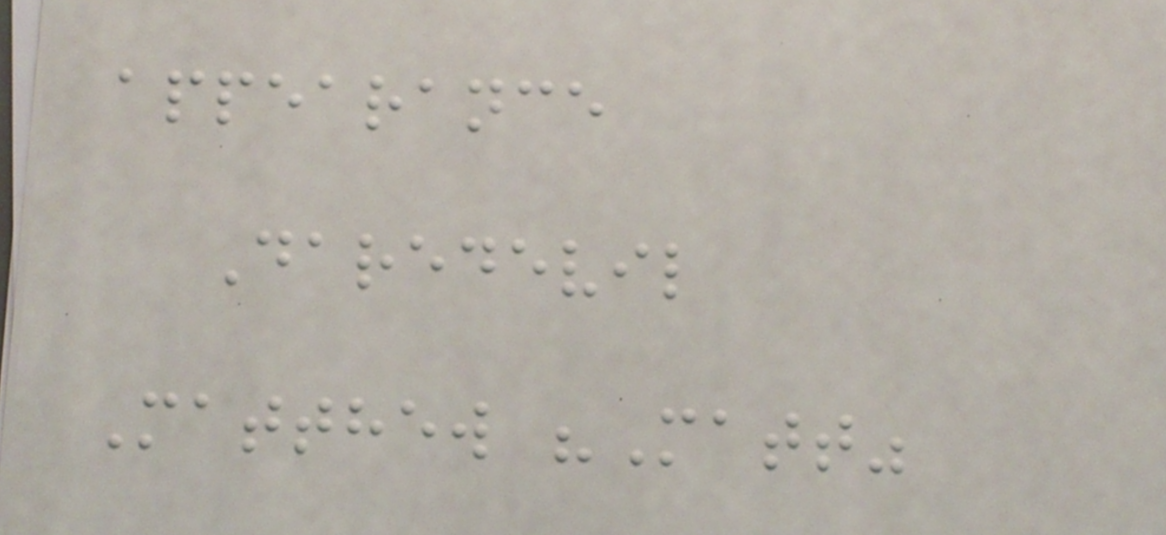appearance
Daredevil
Matthew "Matt"
